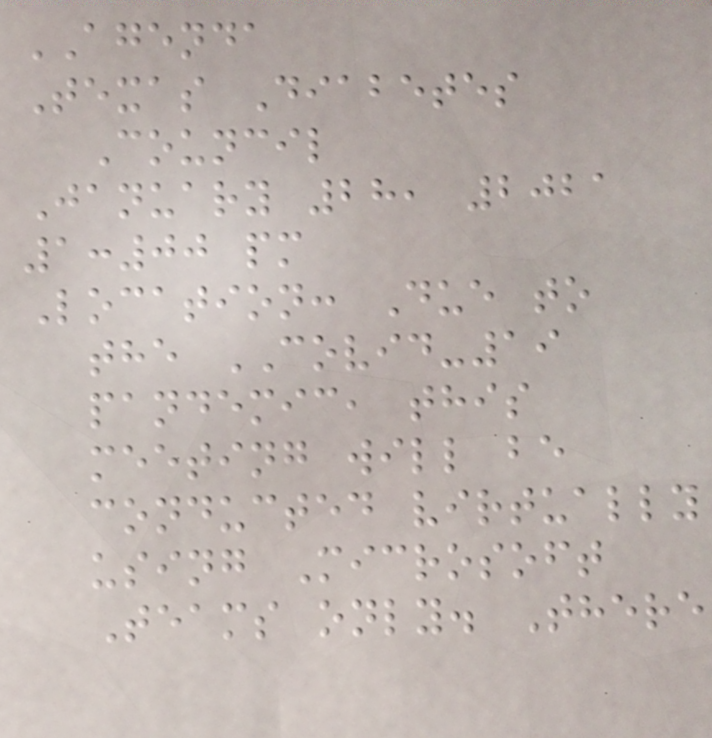AGENDA
Texas Diabetes
Council
January 28, 2021
1:00 pm
Location: Due to
the COVID-19
pandemic, this
meeting will be
conducted virtually
using Microsoft
Teams only. There
